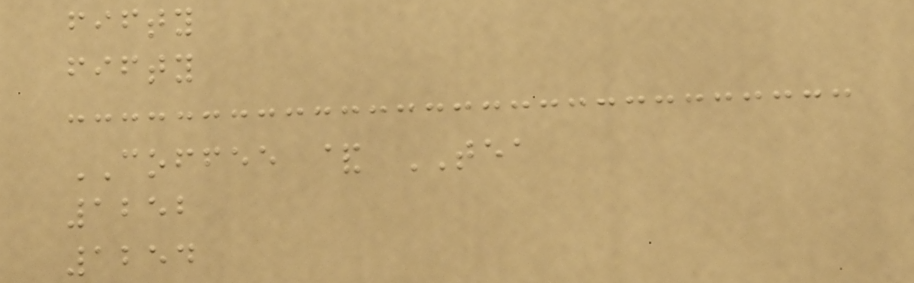fifty
fifty
COFFEE & TEA
1252
1254
